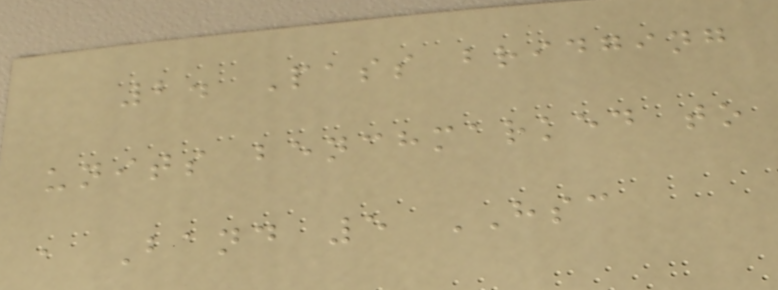2. Pass bridging
units benchmarked to
a Band 5 HSC
